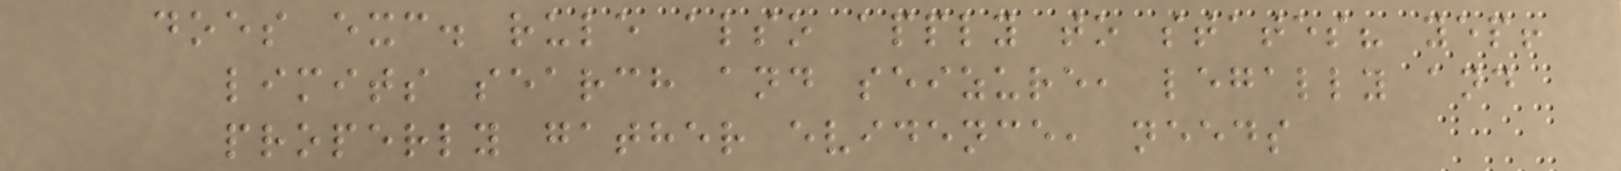does exc. rule also apply to states? yep!
limits search and seizure, legally and
properly gather evidence, needs
